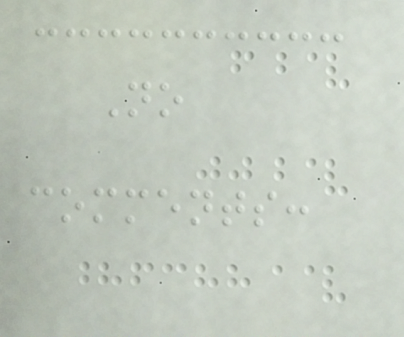No
comments:
